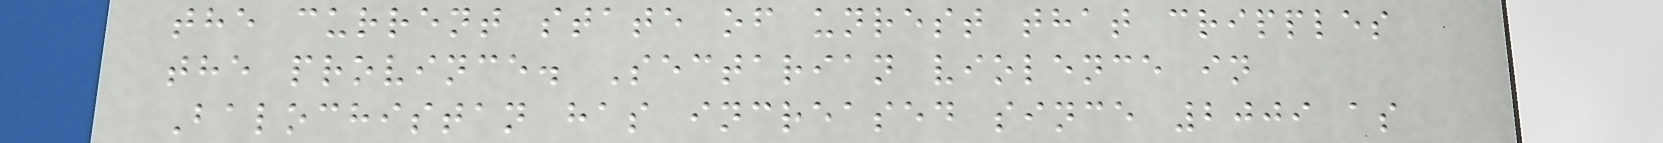the current state of unrest that cripples
the province. Sectarian violence in
Balochistan has increased since 2009 as
